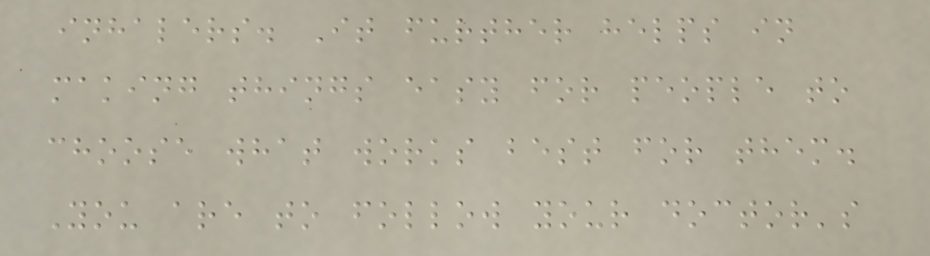inhalers. It further helps in
making things easy for people to
choose what works best for them.
You are to follow your doctor's
